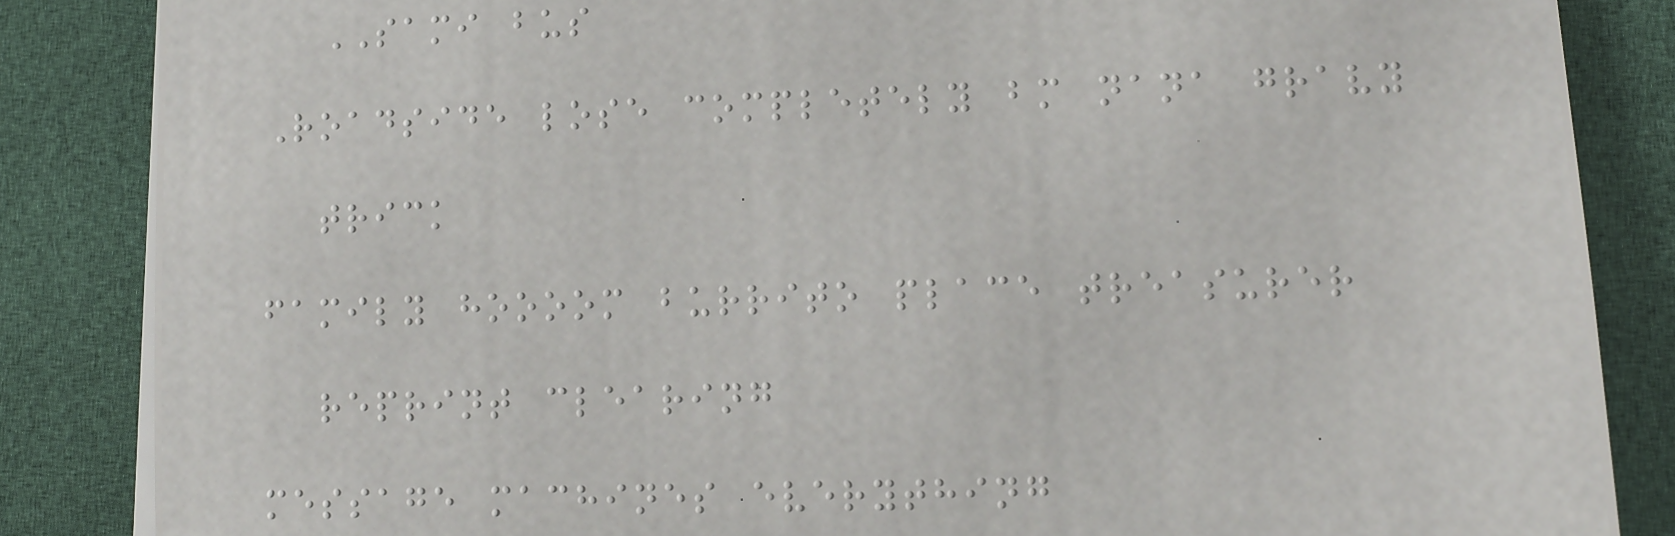SAMI bus
Roadside lose completely bm nana gravy
trick
family hoooom burrito place treasurer
reprint clearing
message machines everything
